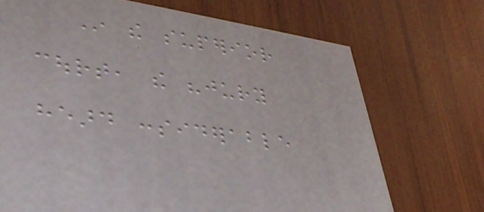In the superior
court, the "jury
heard considerable
